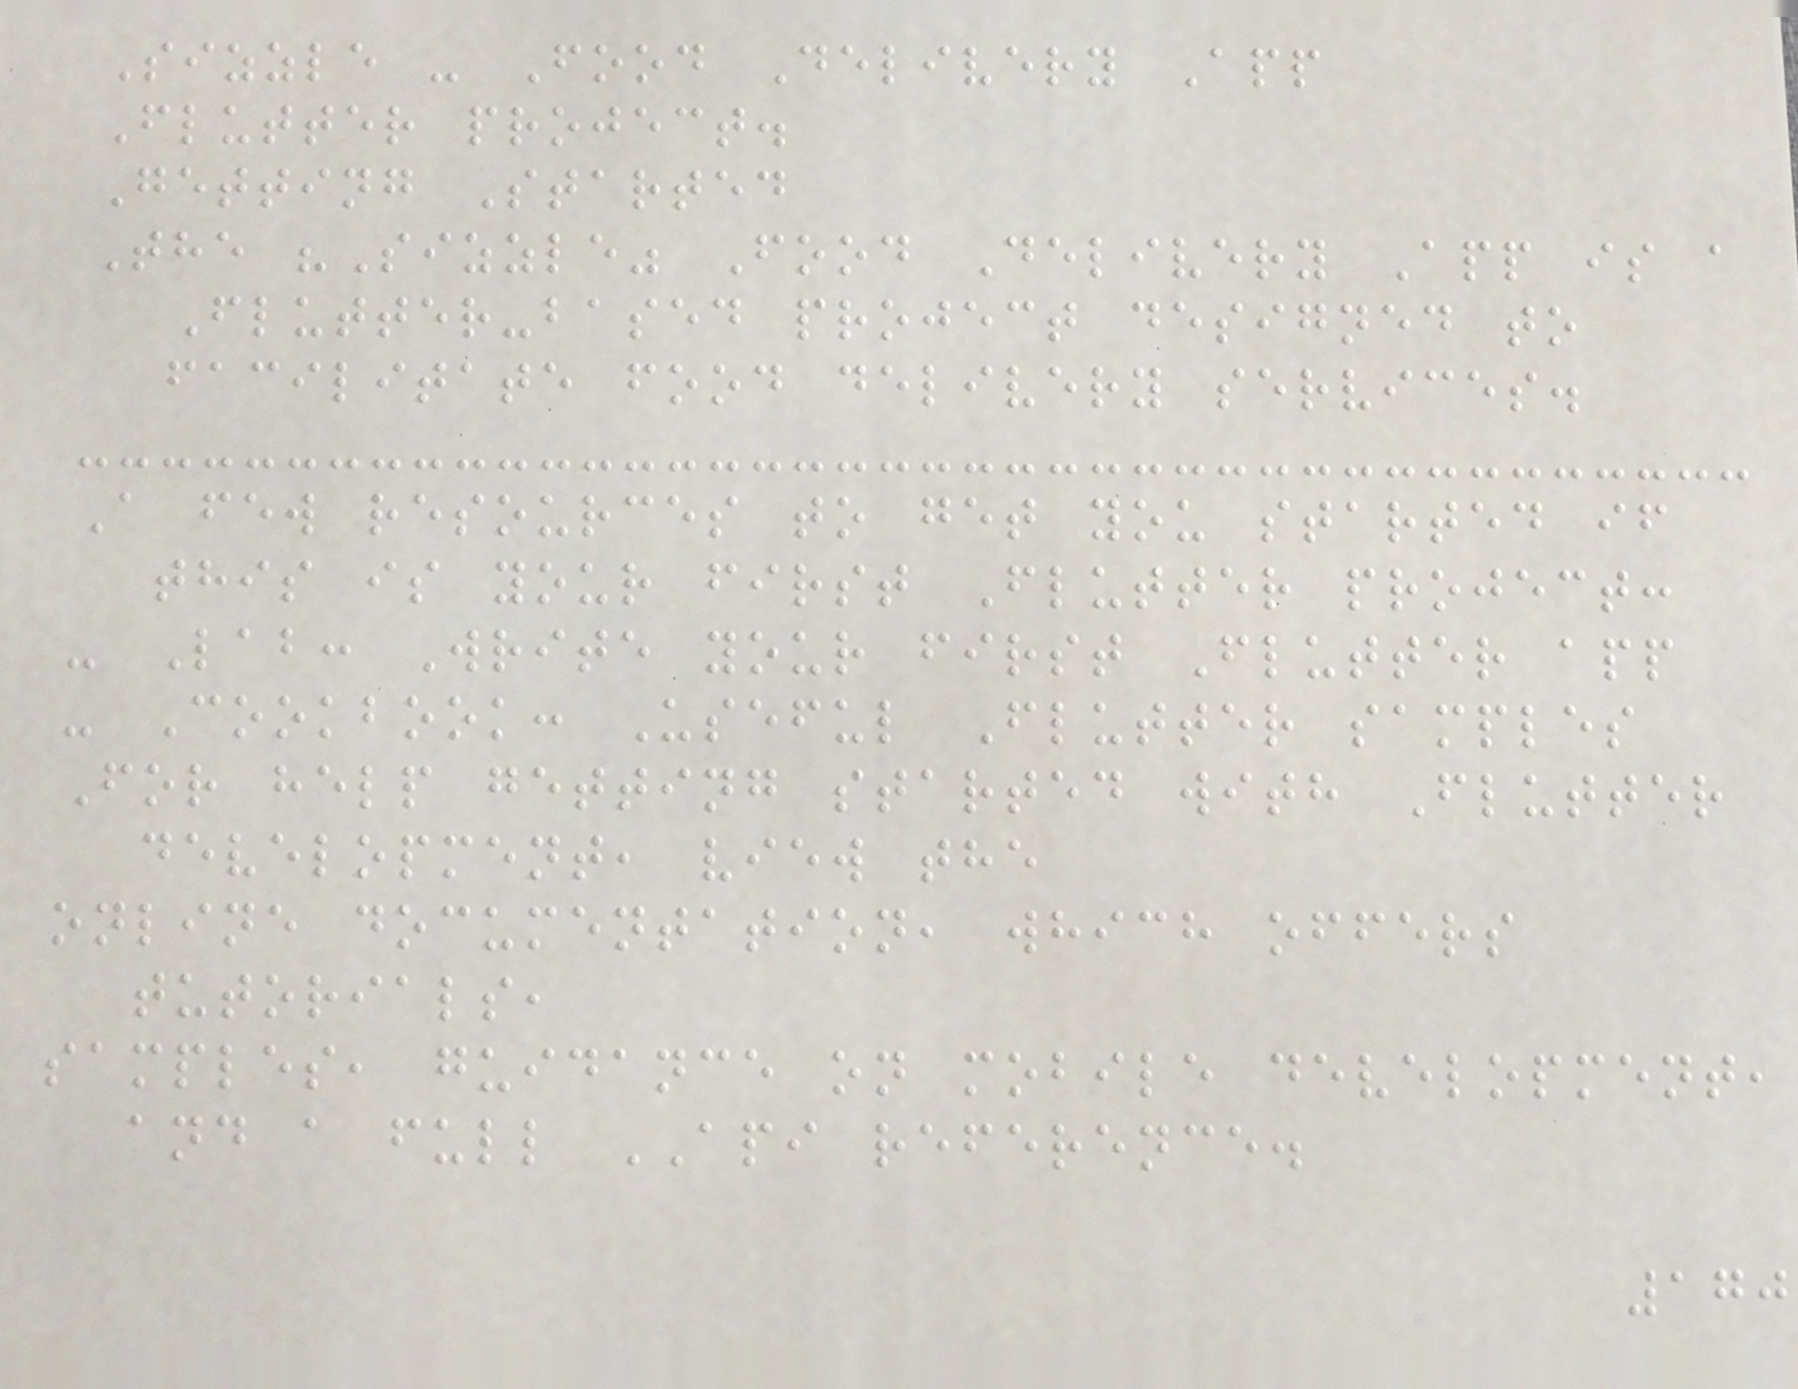Sizzle - Food Delivery App
Flutter project.
Getting Started
The "Sizzle" Food Delivery App is a
Flutter-based project designed to
facilitate food delivery services.
A few resources to get you started if
this is your first Flutter project:
- Lab: Write your first Flutter app
- Cookbook: Useful Flutter samples
For help getting started with Flutter
development, view the
online documentation, which offers
tutorials,
samples, guidance on mobile development,
and a full API reference.
170
